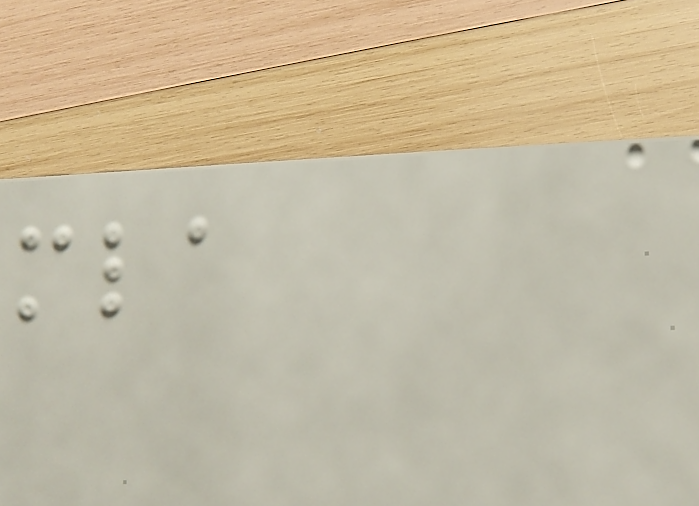mla
